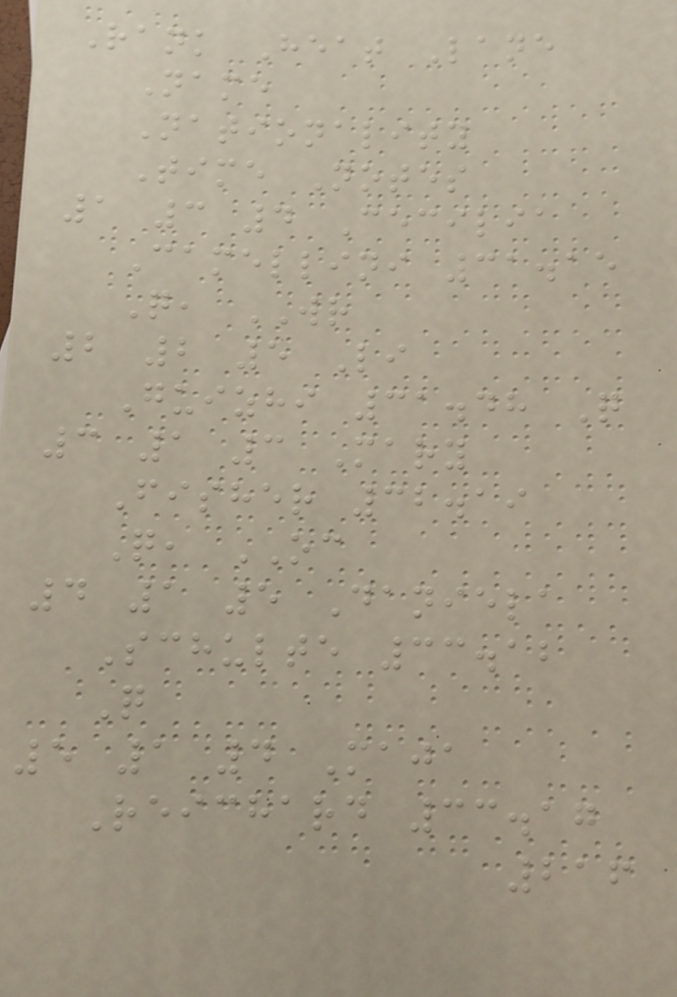Rank Heat Lane
Name
Nationality
Time Notes
1 3 4 Cecilia
Camellini 31.15
Q, WR
2 2 5 Li
Guizhi 31.48 Q
3 1 3 Mary
Fisher 32.19
Q, OC
4 1 5 Daniela
Schulte 33.12
Q
5 1 4 Maja
Reichard 33.17
216
